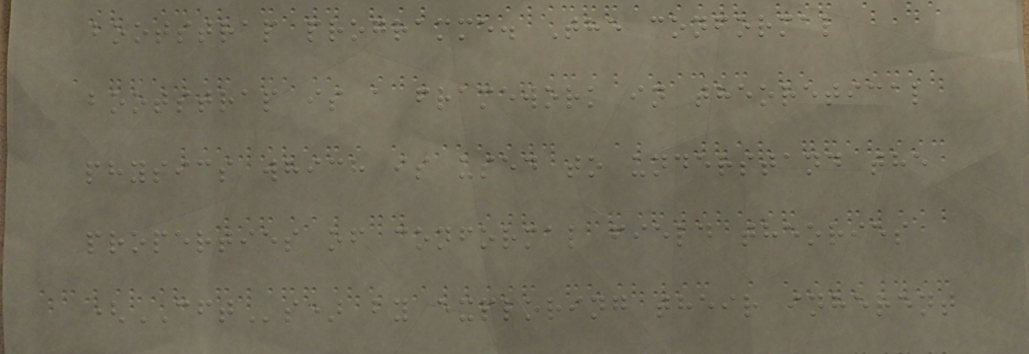bootstrap programme. The conformal
bootstrap is a framework in theoretical
physics which is used to understand the
properties of conformal field theories
(CFTs) by exploring their inherent
